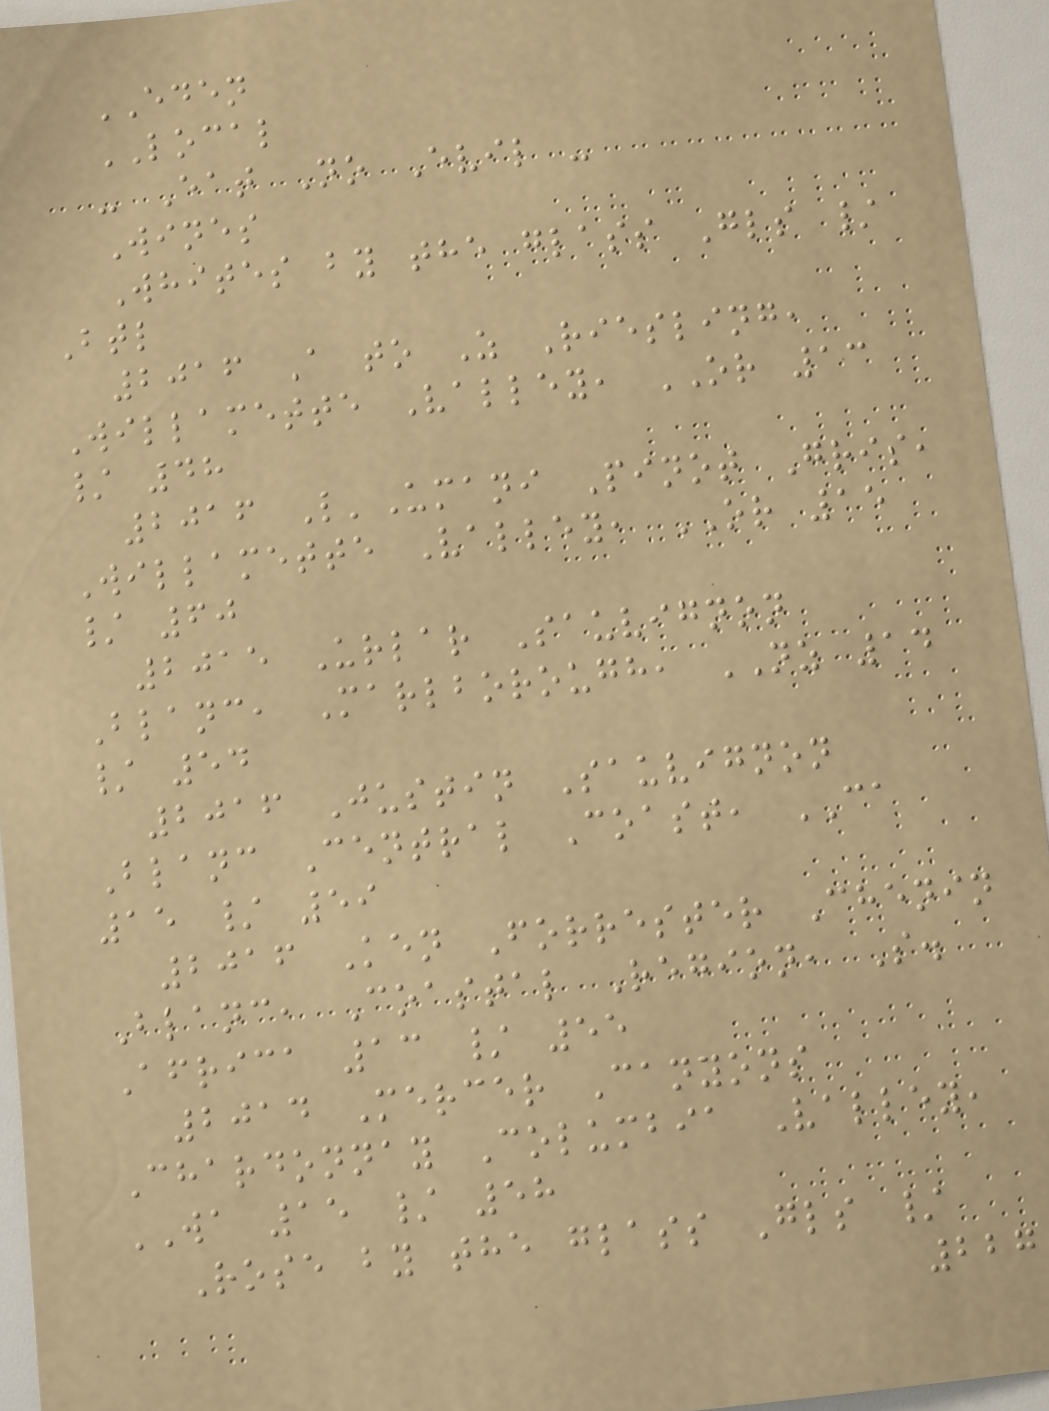EDEN
LOCAL
- Eat No Evil -
Wines
Whites by the glass Gls /
Btl
2016 A to Z Riesling,
Willamette Valley, OR 13
/ 48
2016 L'Umani Pinot Gris,
Willamette Valley, OR 15
/ 60
2015 Urlar Sauvignon
Blanc, Marlborough, NZ 14
/ 54
2016 Justin Sauvignon
Blanc Central Coast, CA
15 / 59
2016 Ken Forrester Chenin
Blanc, Coastal Region, S.
Africa 13 / 55
2014 Mercer Canyons
Chardonnay Columbia Valley,
WA 15 / 58
Rose by the glass Gls /
227
